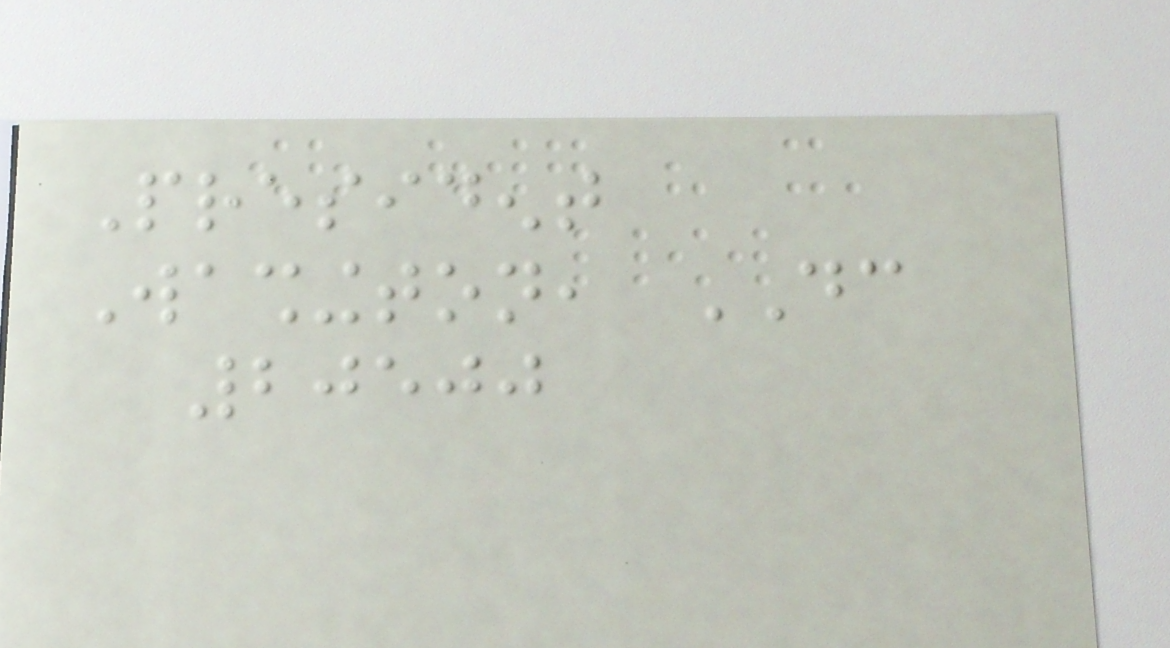President
Washington, DC
20500
